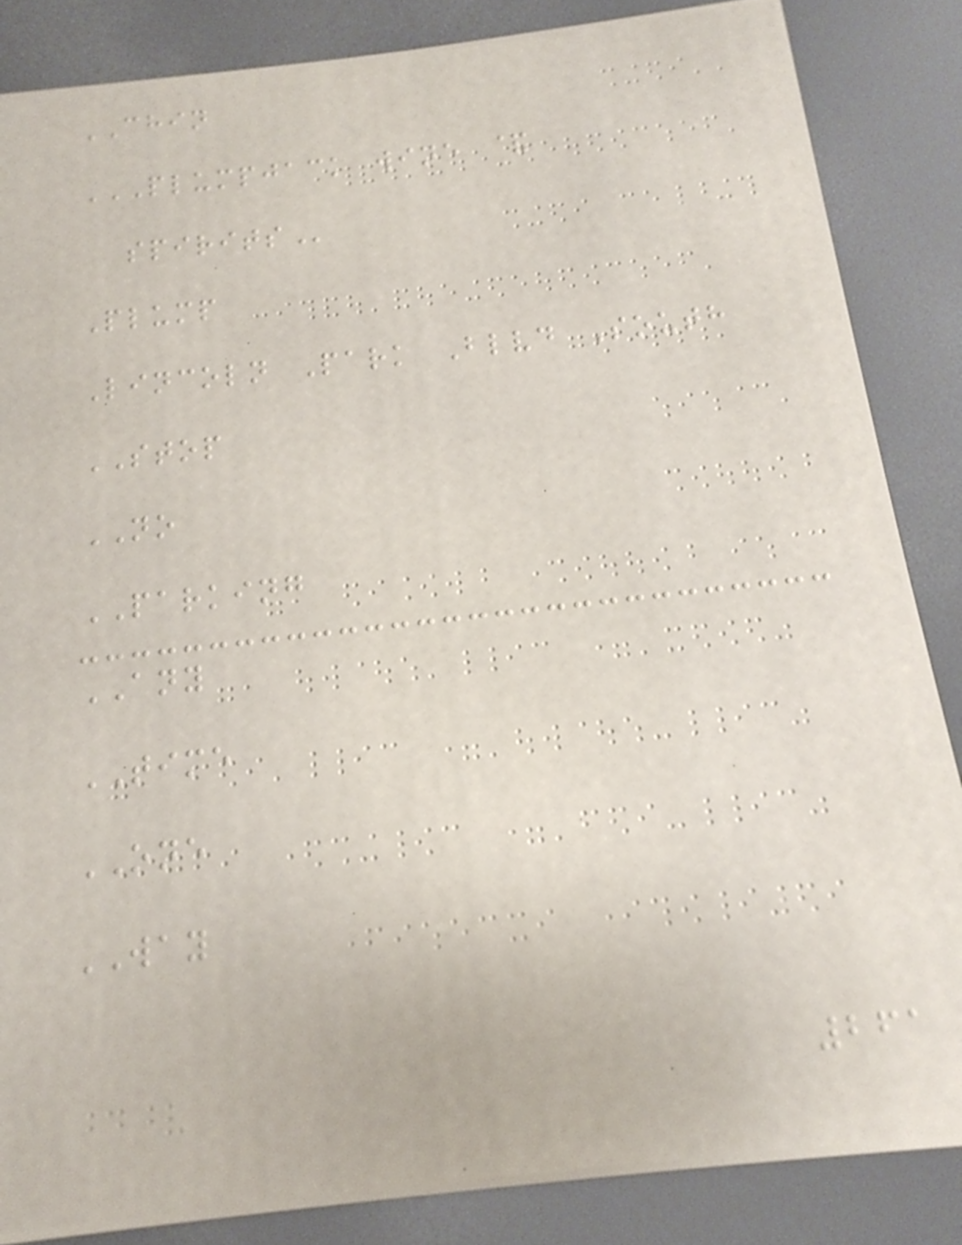CHIN
PLUMPJACK WINE &
SPIRITS
Plump
Lincoln Park Blvd South
STOP
NO
PARKING
ANY
TIME
ONE
WAY
261
